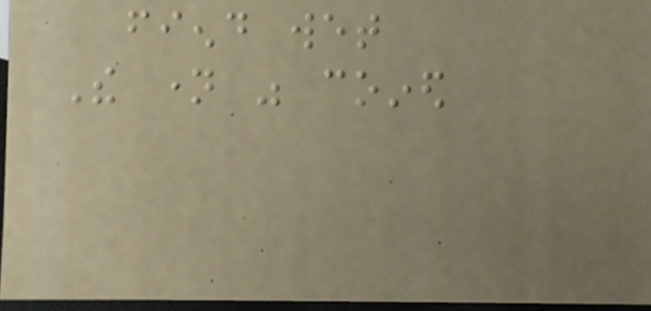fiend wet
The name was coined
